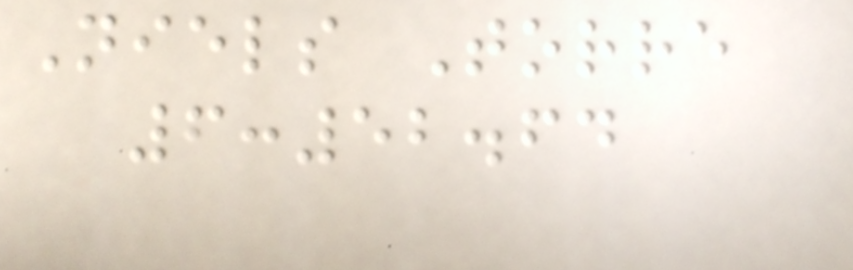Niels Torre
6:52.64
